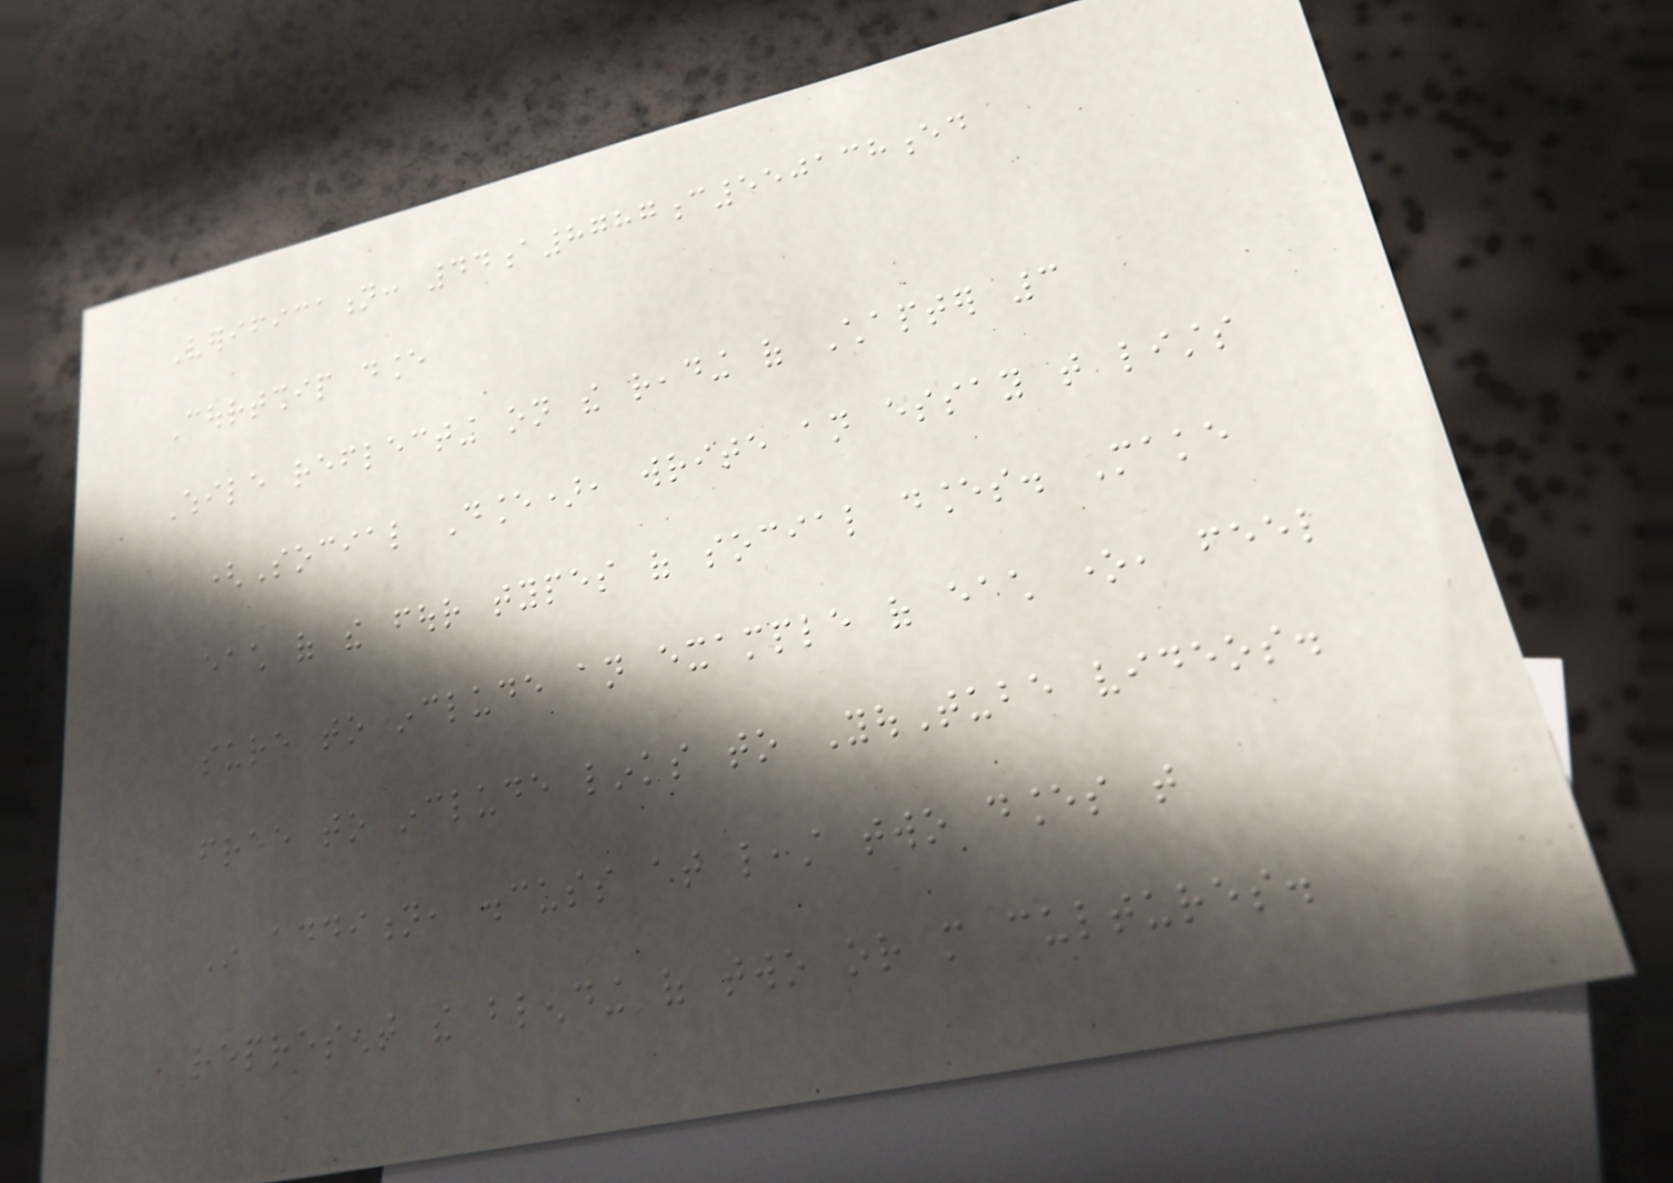Verification: 44a8787c550138ed
Courtship dance
While reflecting on the reading of Chapter 3
(Social Dance), write an essay that lists
each of the four types of social dances. Make
sure to include an example of each one, feel
free to include links to YouTube videos.
In addition, discuss at least two dances that
represent the blending of two or more cultures.
